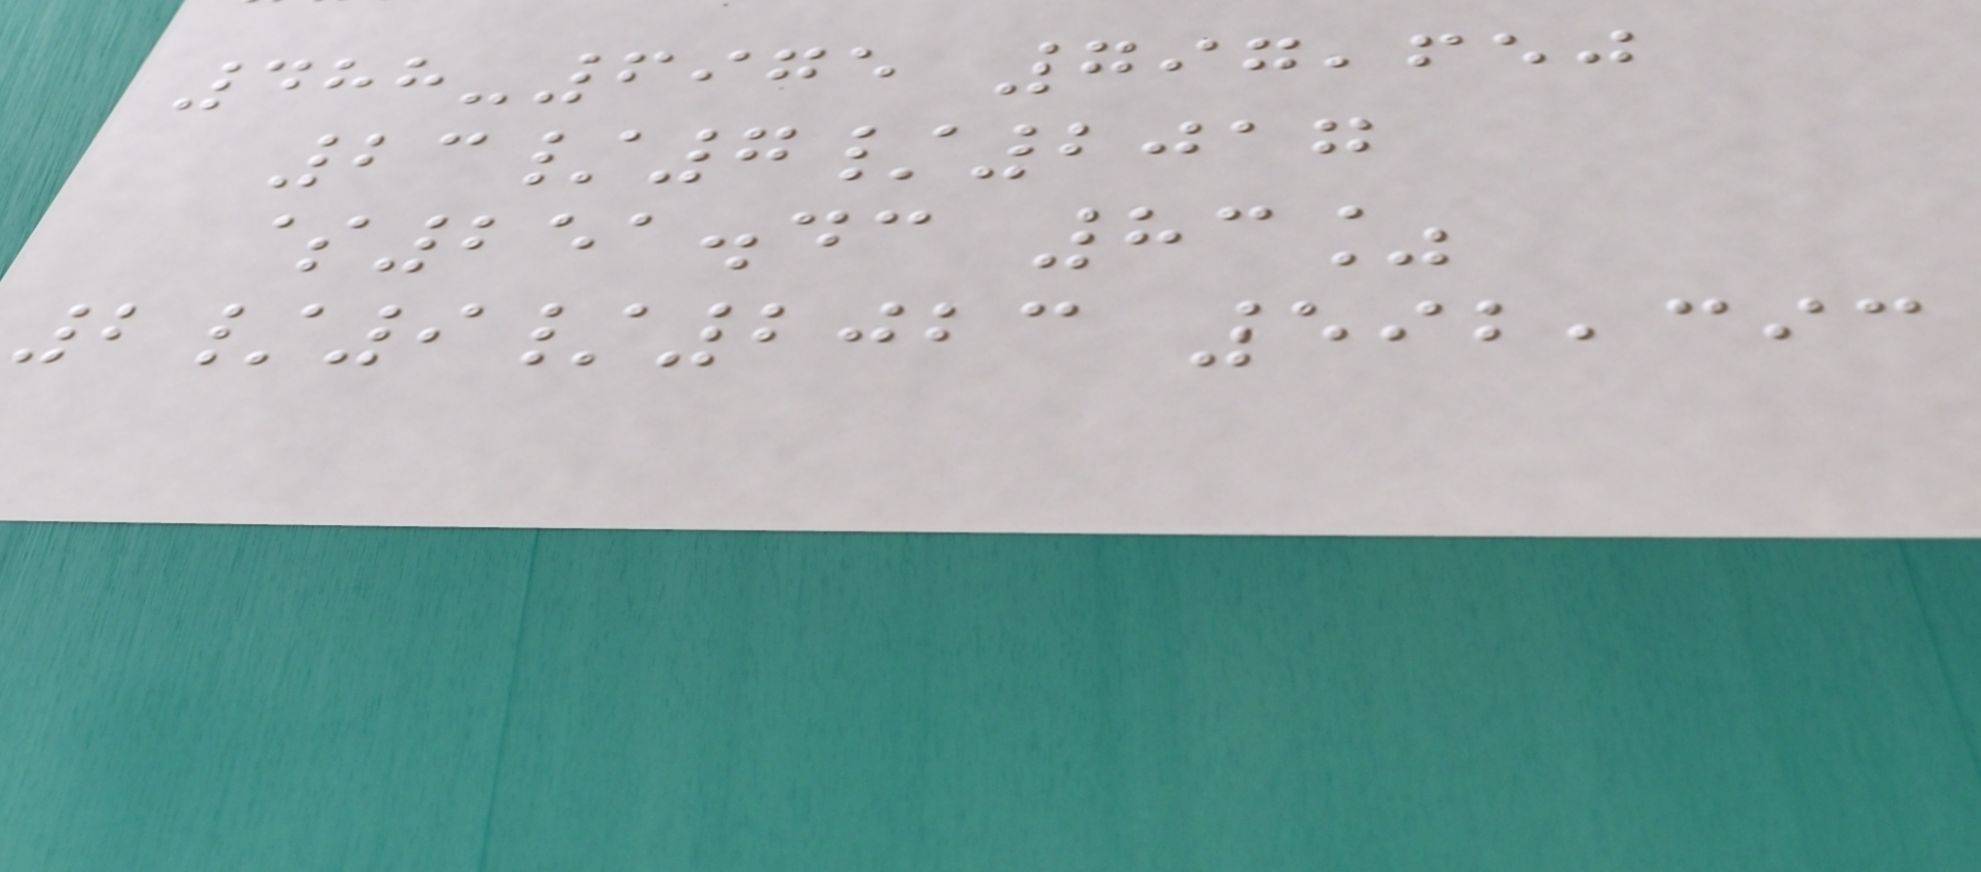488-6975 797,650
23/7/2017
$251.43 83%
2/9/2023 592,393
